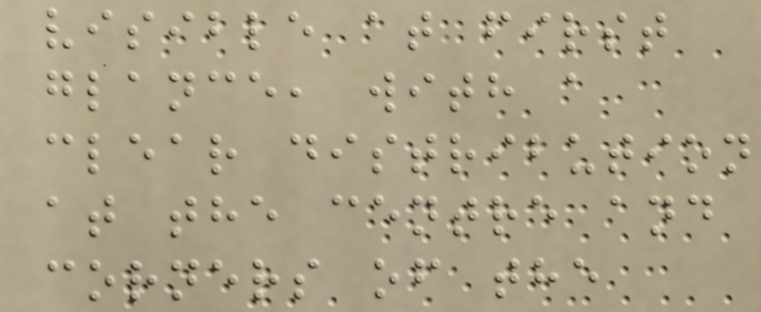visible at first
glance, with a
clear distribution
at the centre and
corners of the
